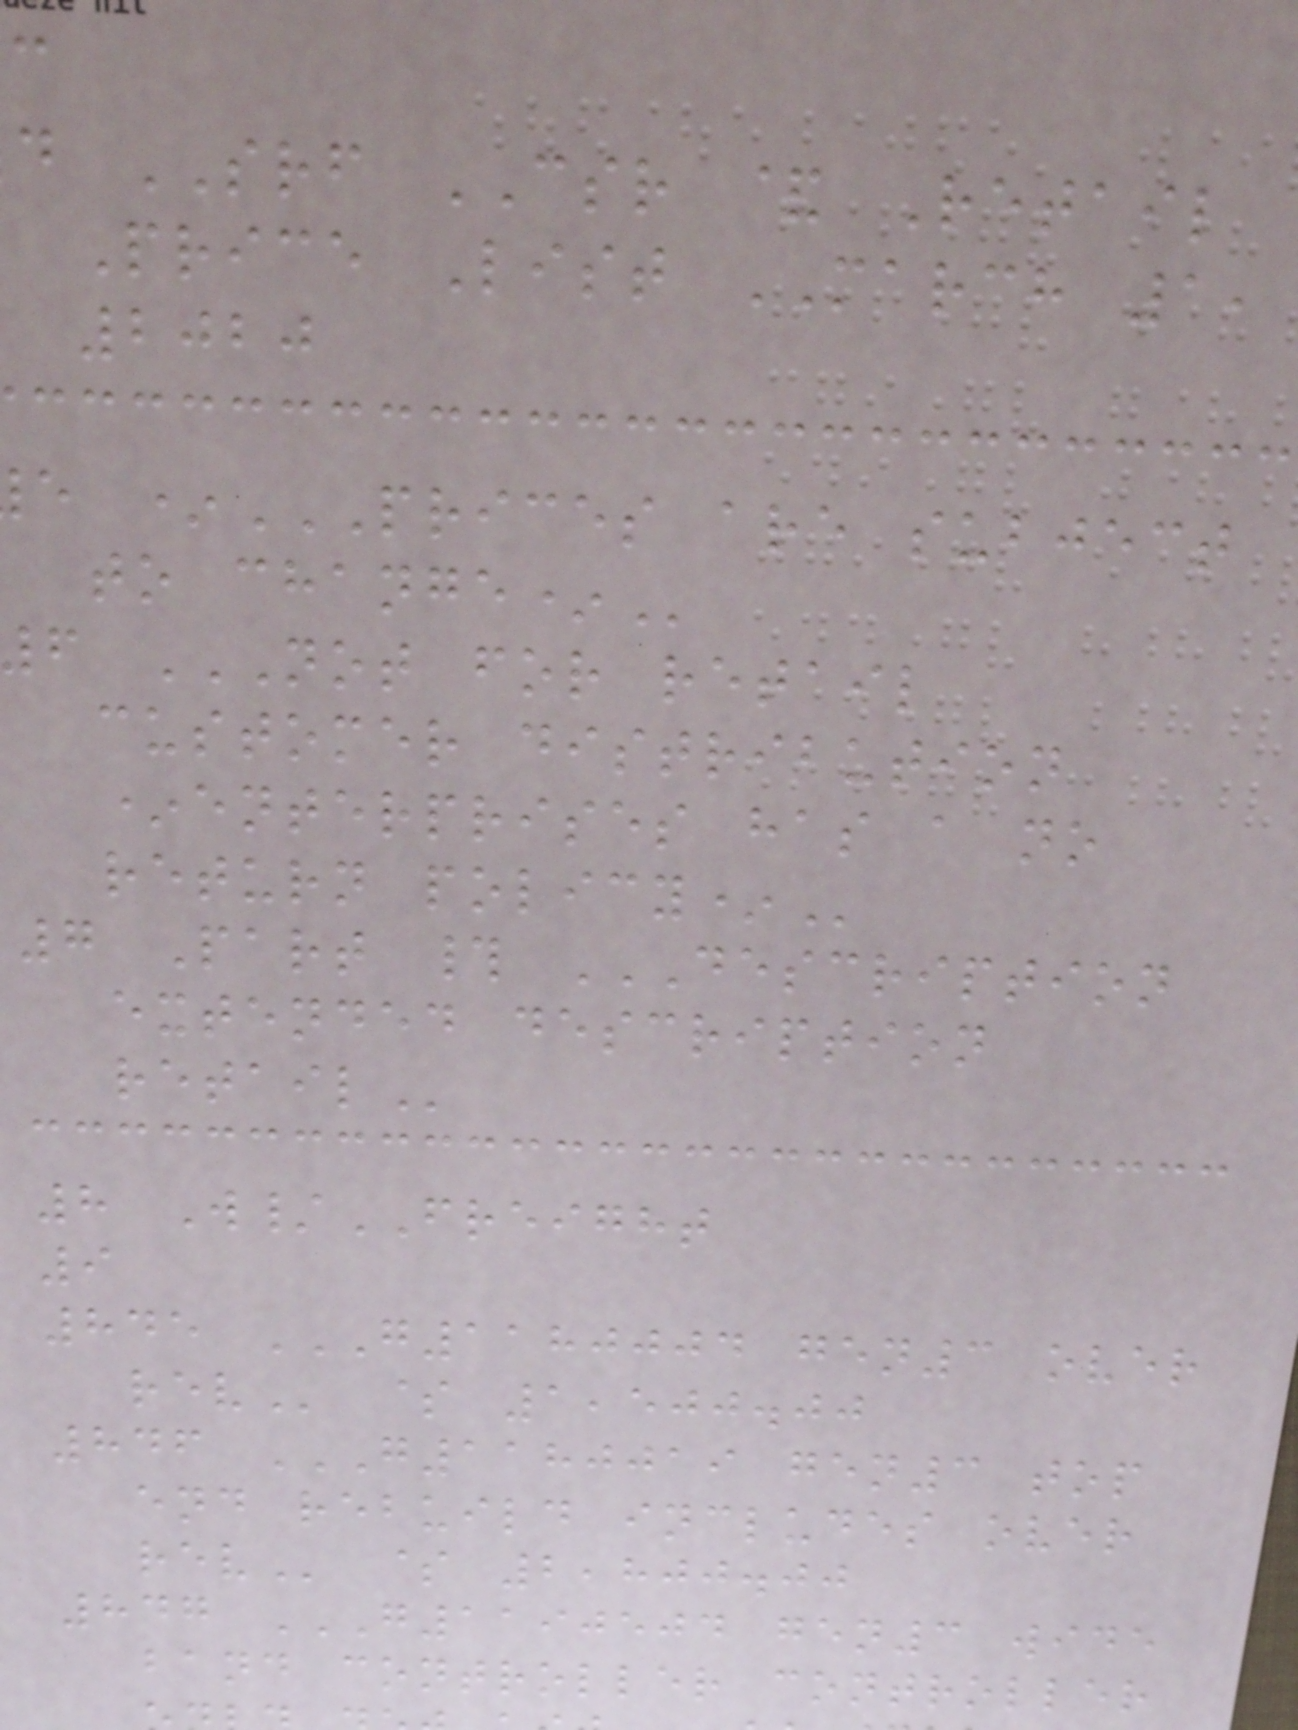d SRF CSR & Retail
Price List MARCH 1,
2020
customer distribution
*enterprises has a no
return
7 Part # DESCRIPTION
extended description
8 W/FREIGHT
9
845 G1180004 GEN3 OVER
$ 1,500.00
846 G1180019 GEN3 TOP
end rebuild includes over
$ 2,800.00
847 G1190504 GEN3 WIDE
band controller controller
